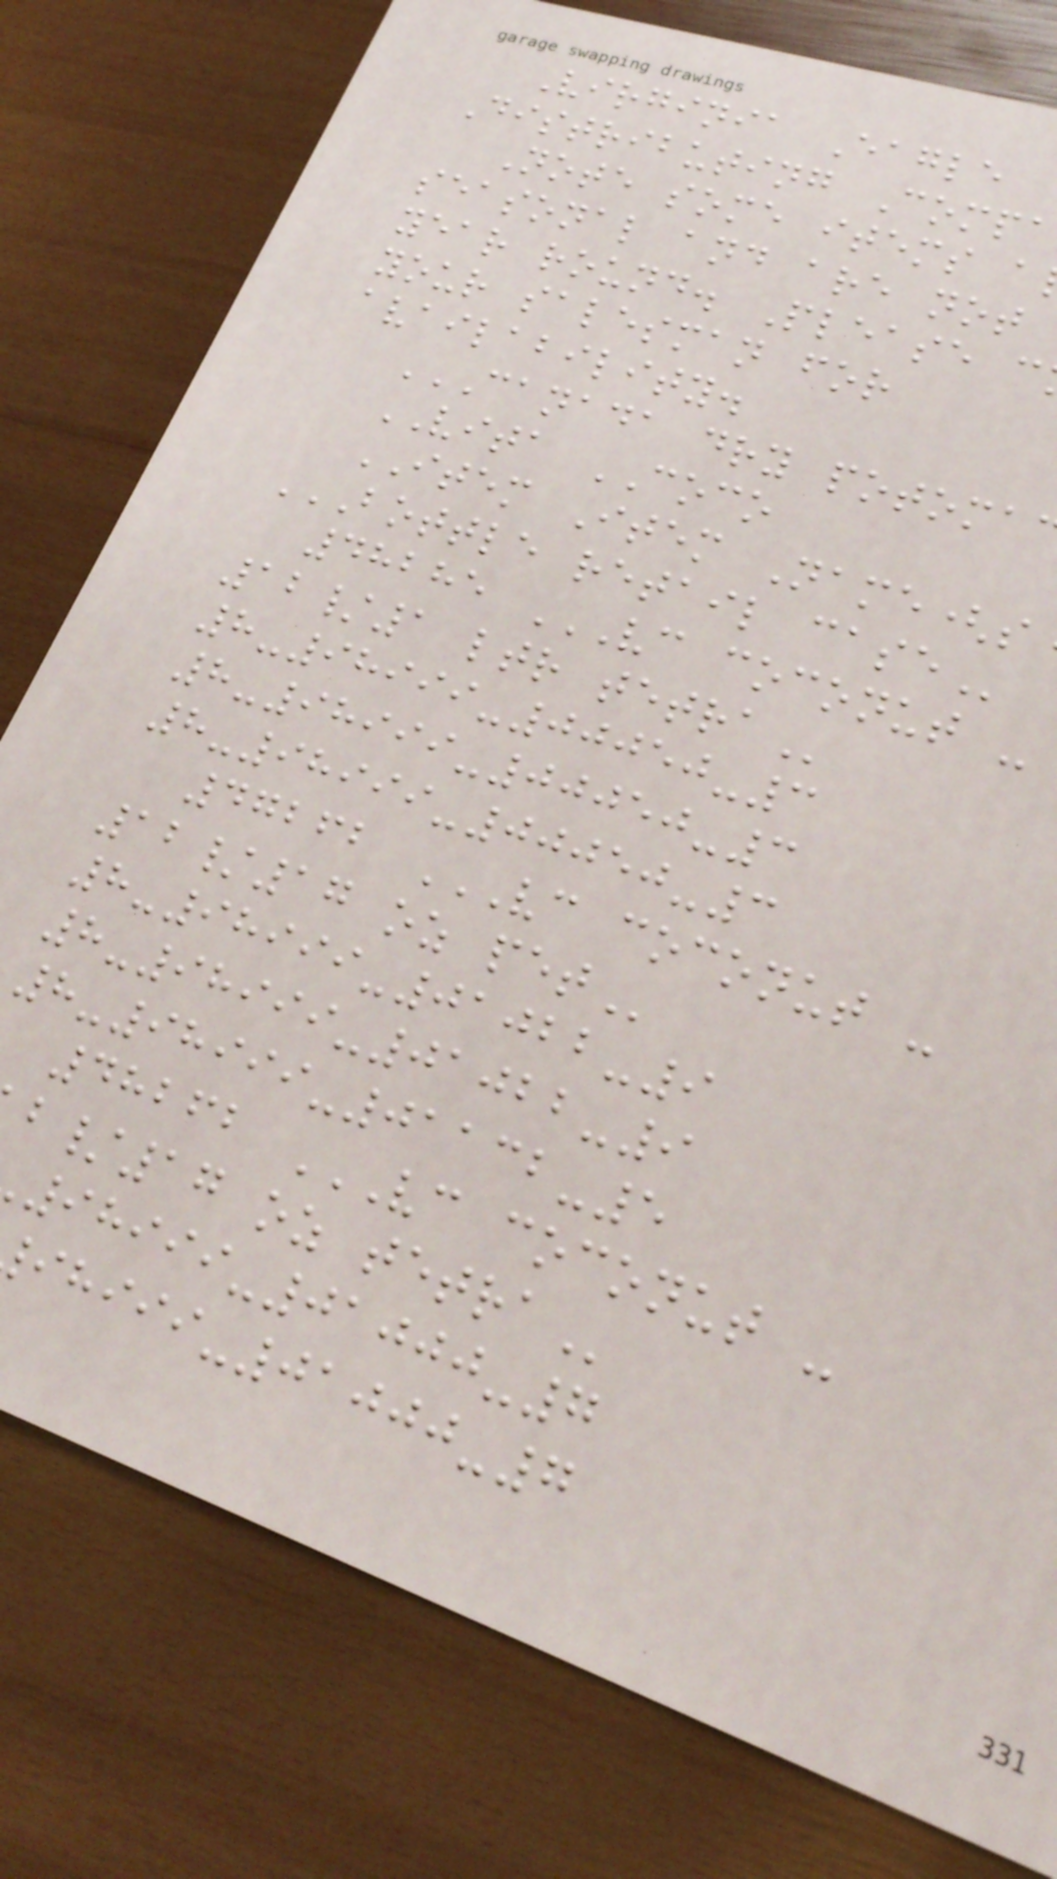Virginia Eagle
Distributing Compa
Note some items a
seasonal and are not
year round. Please c
your salesman for
availability.
VITA COCO
ITEM Item Name(s
BOTTLE RETAIL CASE
48285 VC COCONUT -
12/1 ltr
8-98999-00050-3
8-98999-00050-3
8-98999-00050-3
47262 VC COCONUT -
12/17 oz
8-98999-01022-9
8-98999-01022-9
8-98999-01132-5
48262 VC COCONUT -
/17 oz
98999-01000-7
-01000-7
